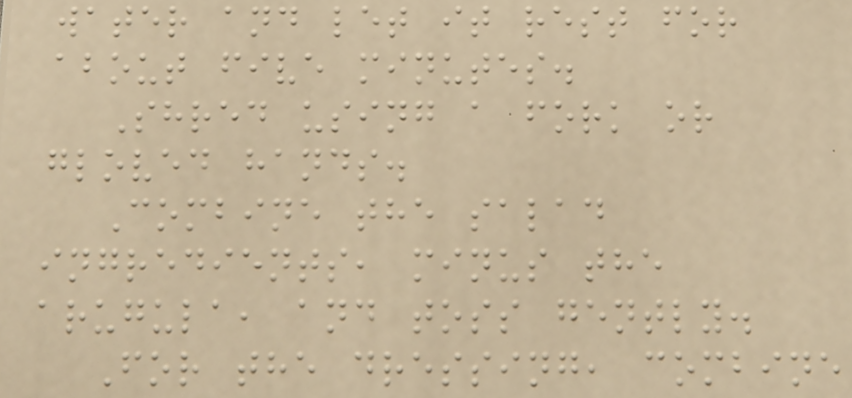water and let it rest for
about five minutes.
Shred using a fork or
gloved hands.
Combine the salad
ingredients, minus the
arugula, and toss gently.
For the dressing, combine
